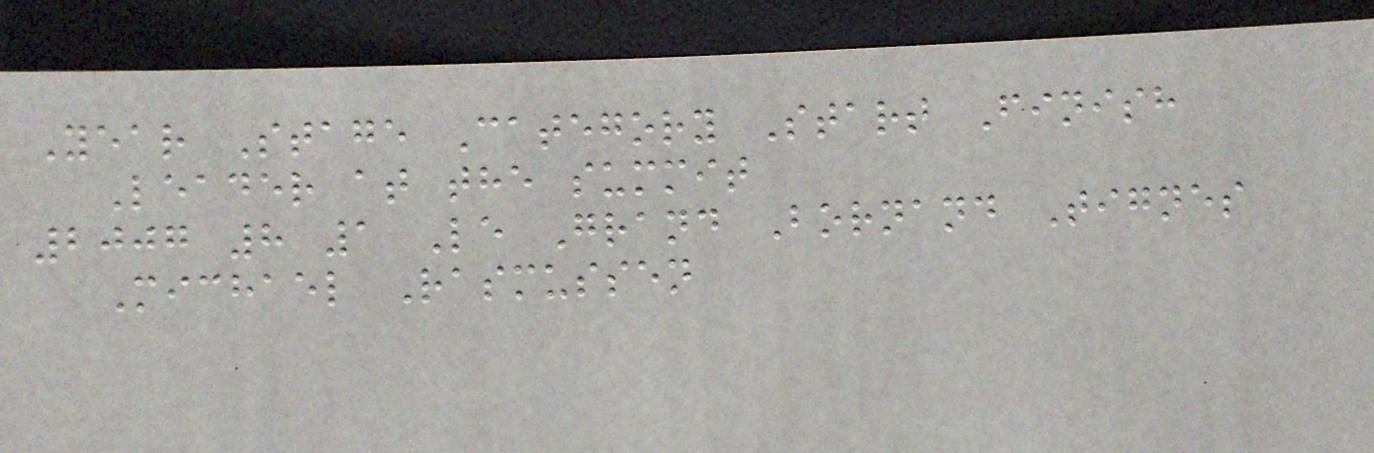Year Stage Category Start Finish
Leader at the summit
2007 8 1 Le Grand Bornand Tignes
Michael Rasmussen
